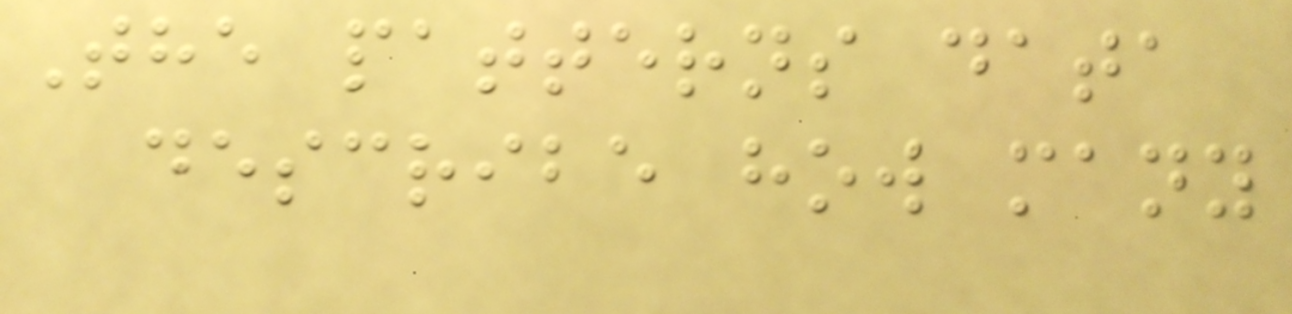The patterns data
describe how many
